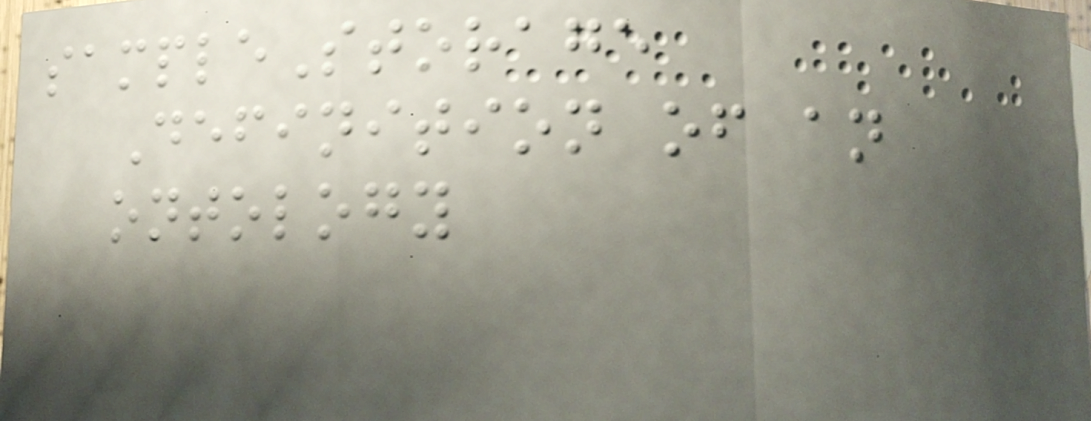sampleStorage
Definition of an
ontology
